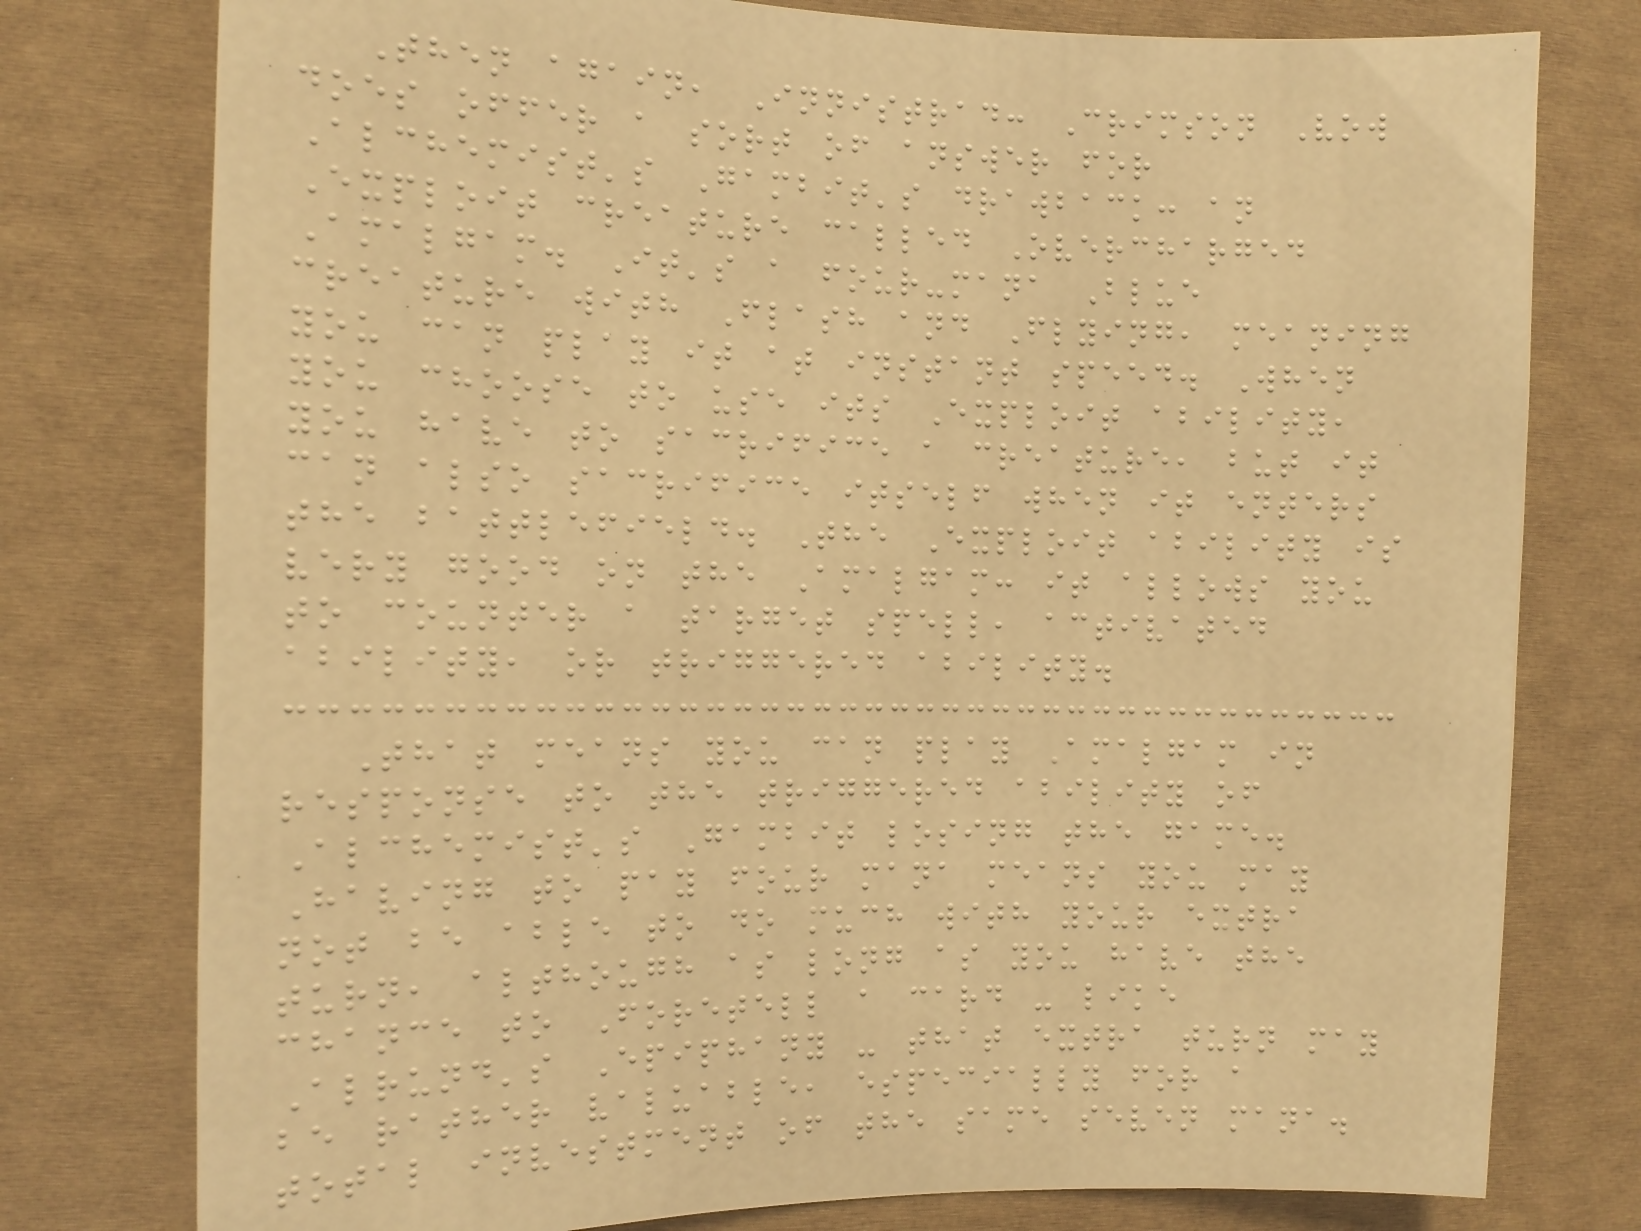Then again, Innistrad: Crimson Vow
does offer a sort of answer for
Alchemist's Gambit's drawback: an
Exploit creature called Overcharged
Amalgam. It's a four-mana Blue
creature with Flash and Flying, meaning
you can play it at instant speed. When
you choose to use its Exploit ability,
you have to sacrifice a creature, but it
can also sacrifice itself when it enters
the battlefield. The Exploit ability is
very good on the Amalgam: it allows you
to counter a target spell, activated
ability, or triggered ability.
That means you can play Amalgam in
response to the triggered ability of
Alchemist's Gambit losing the game.
Having to pay four mana means you may
not be able to do much with your extra
turn, although as long as you have the
chance to Foretell a card - like
Alrund's Epiphany - that extra turn may
be rather valuable, especially for a
total investment of the same seven mana.
